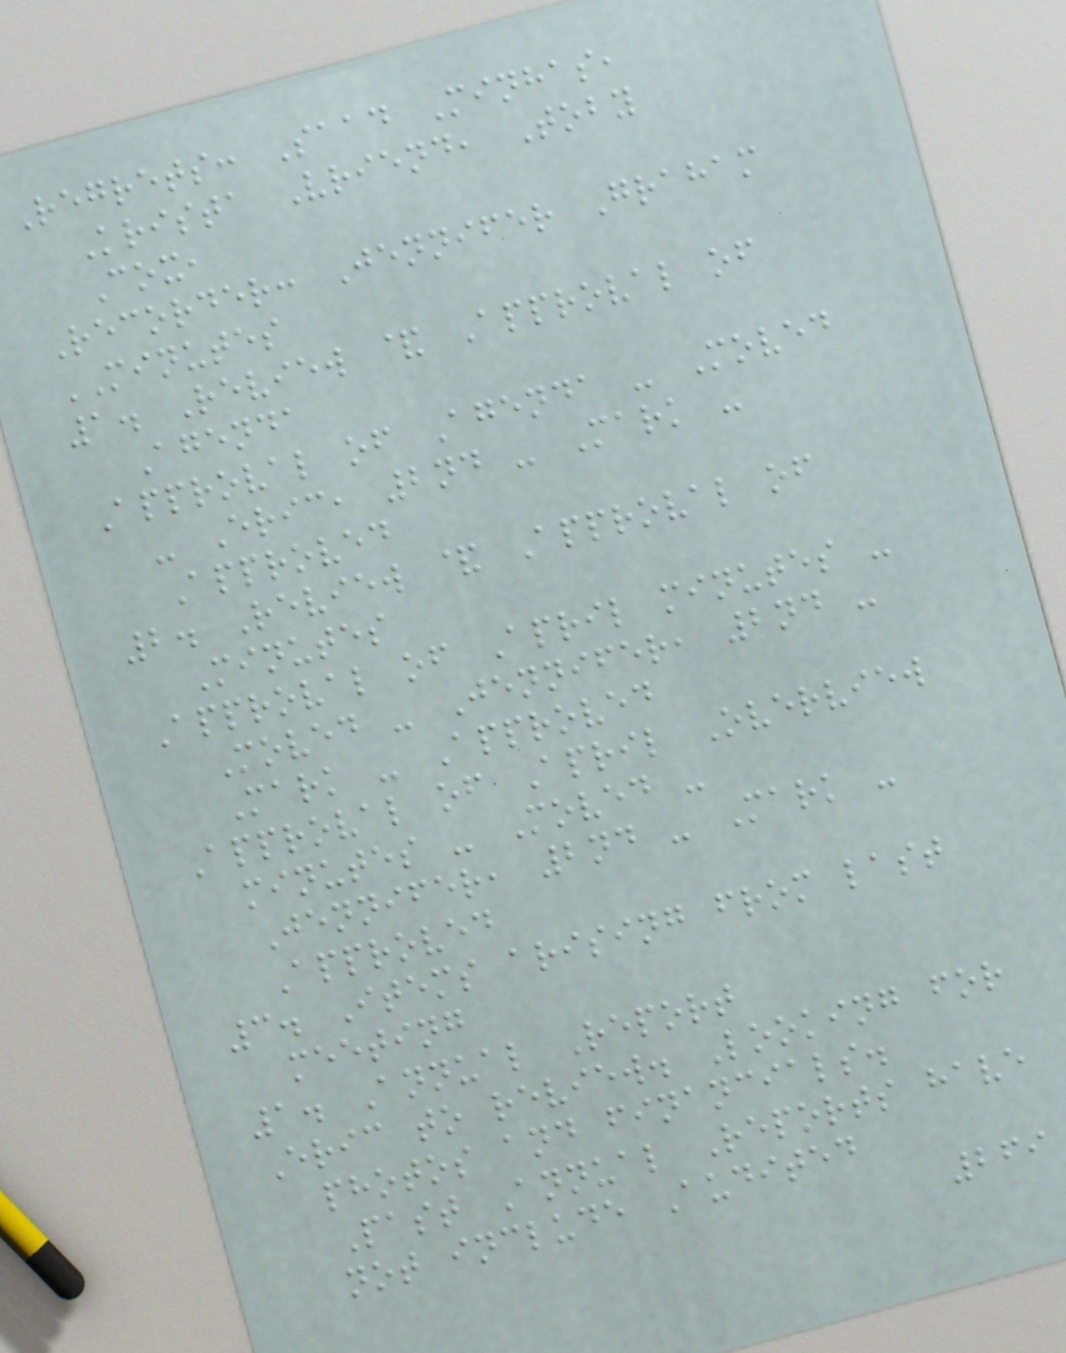Regrets: Saad Minhas,
Krista Vriend, Toby
Cox,
Recorder: Jennifer Graham
MINUTES
1. Review & Approval of
Agenda
Approval of Agenda - Moved
- Eric, 2nd - Mark -
Approved
2. Review & Approval of
Minutes
Approval of April minutes -
Moved - Jennifer, 2nd -
Mark - Approved
Approval of April Overview
minutes - Moved -
Jennifer, 2nd - Mark -
Approved
3. Items arising from last
meeting
1. Annual Report
Eric to review. Looking for
photos and financials.
Past Annual Reports have
not include Audited
269
